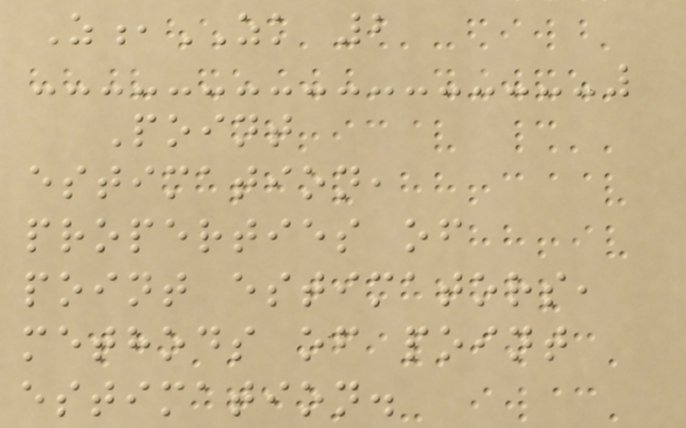Z,ZK 2
Point
estimation,
properties of
point estimators,
methods of point
estimation.
